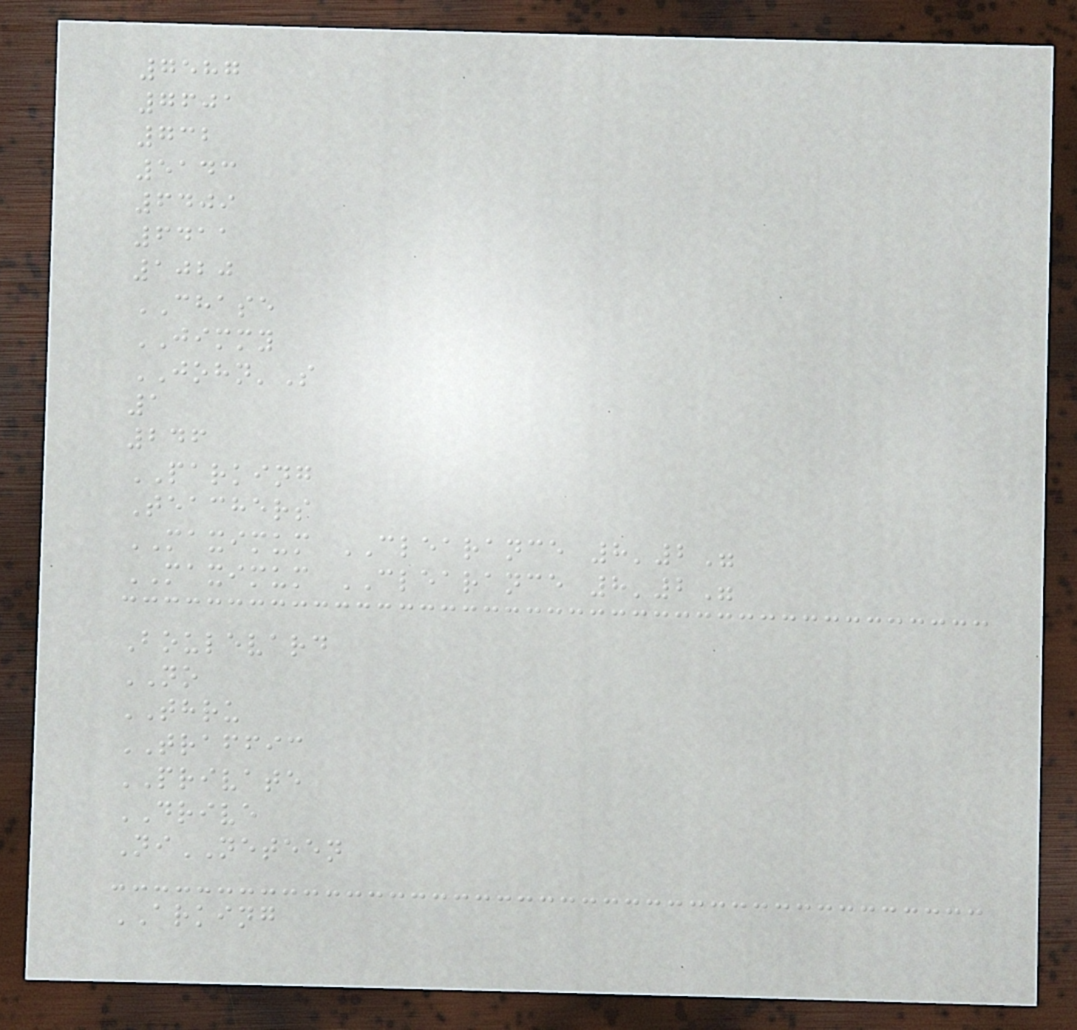7587
7601
732
5143
6409
6411
1020
CHASE
JIMMY
JOHN'S
1
246
PARKING
Teachers
MAXIMUM CLEARANCE 8'2"
MAXIMUM CLEARANCE 8'2"
Boulevard
NO
THRU
TRAFFIC
PRIVATE
DRIVE
NiNETEEN
ARKING
